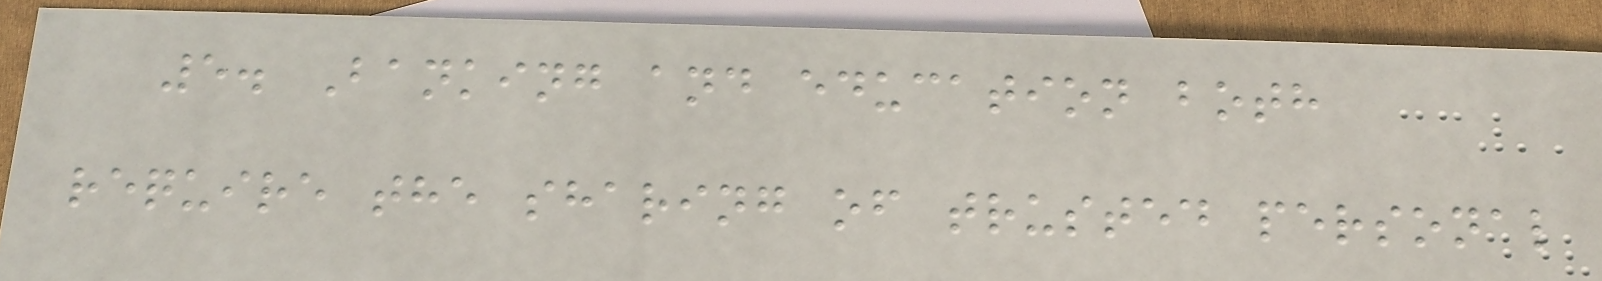5. Banking and education both
require the sharing of trusted personal
